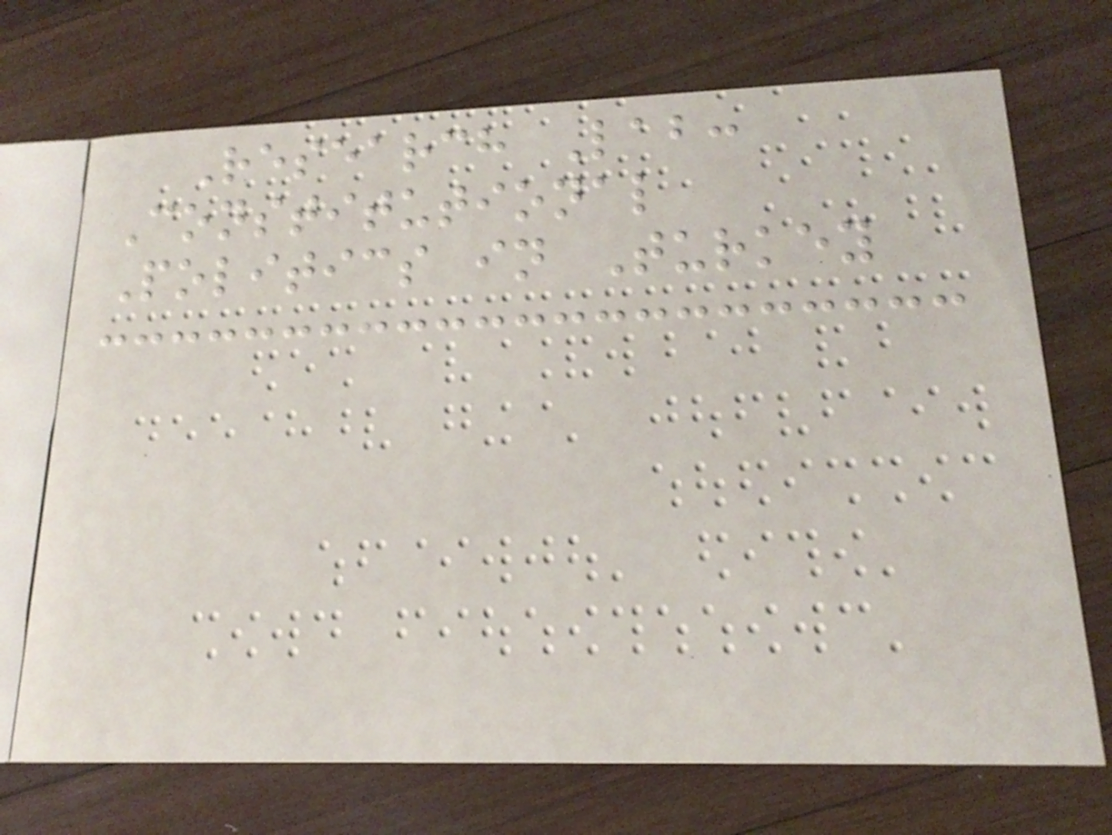Research Lab:
Constitutional
Politics in Turkey
